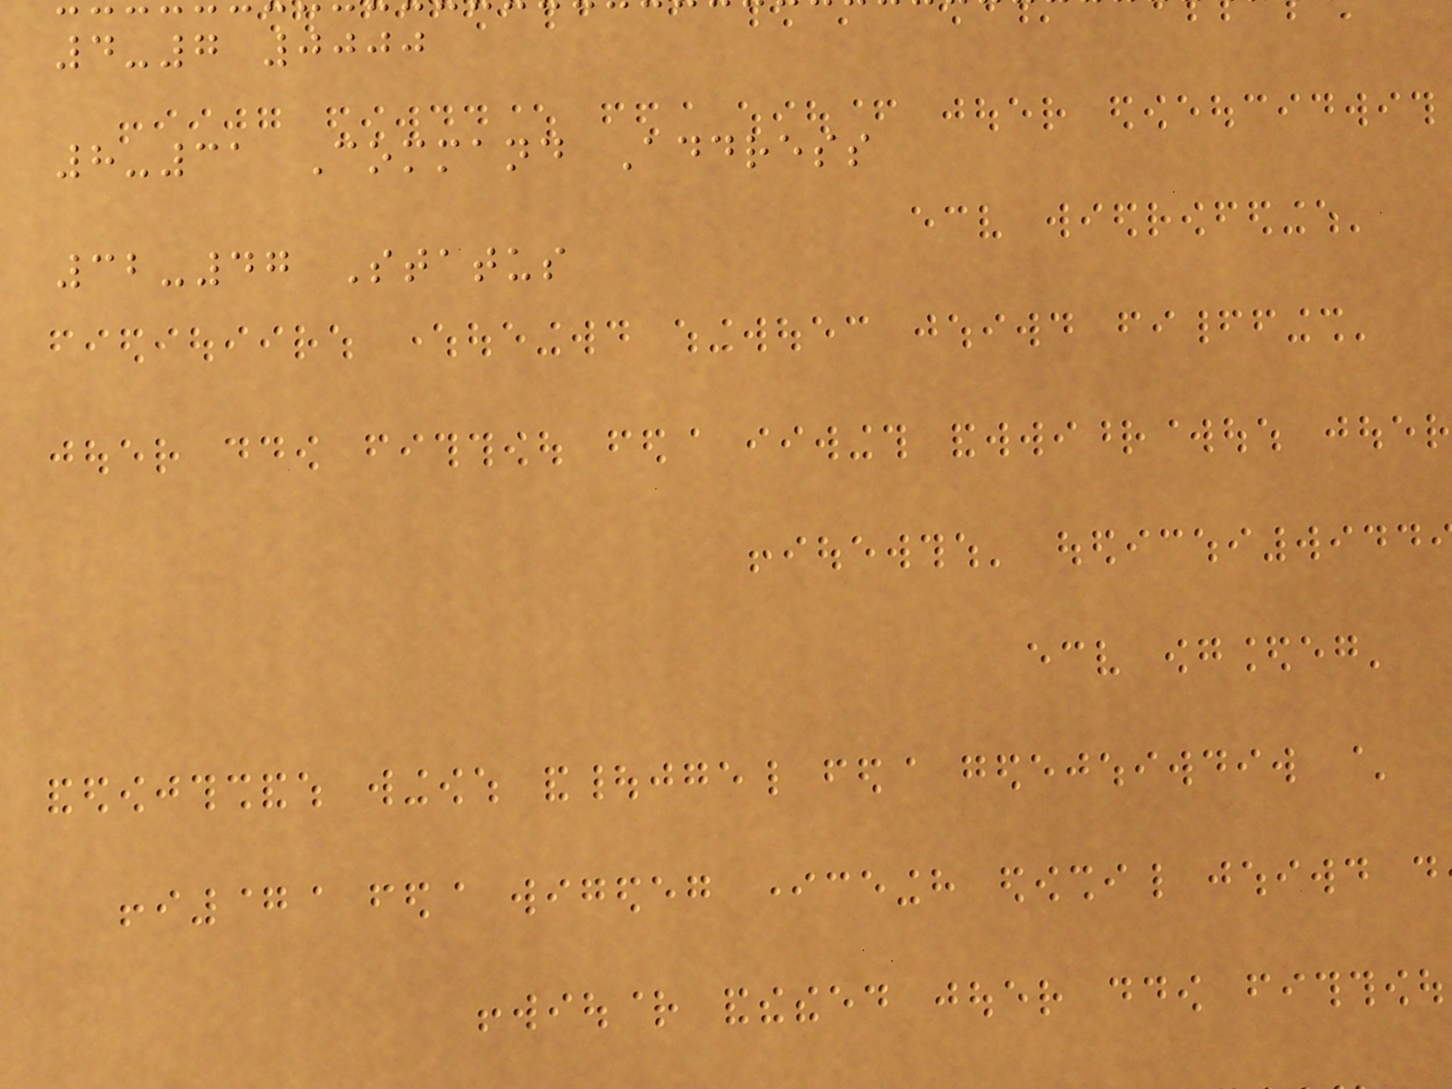4-7 0000
8-31 Command Address
32-47 Status
